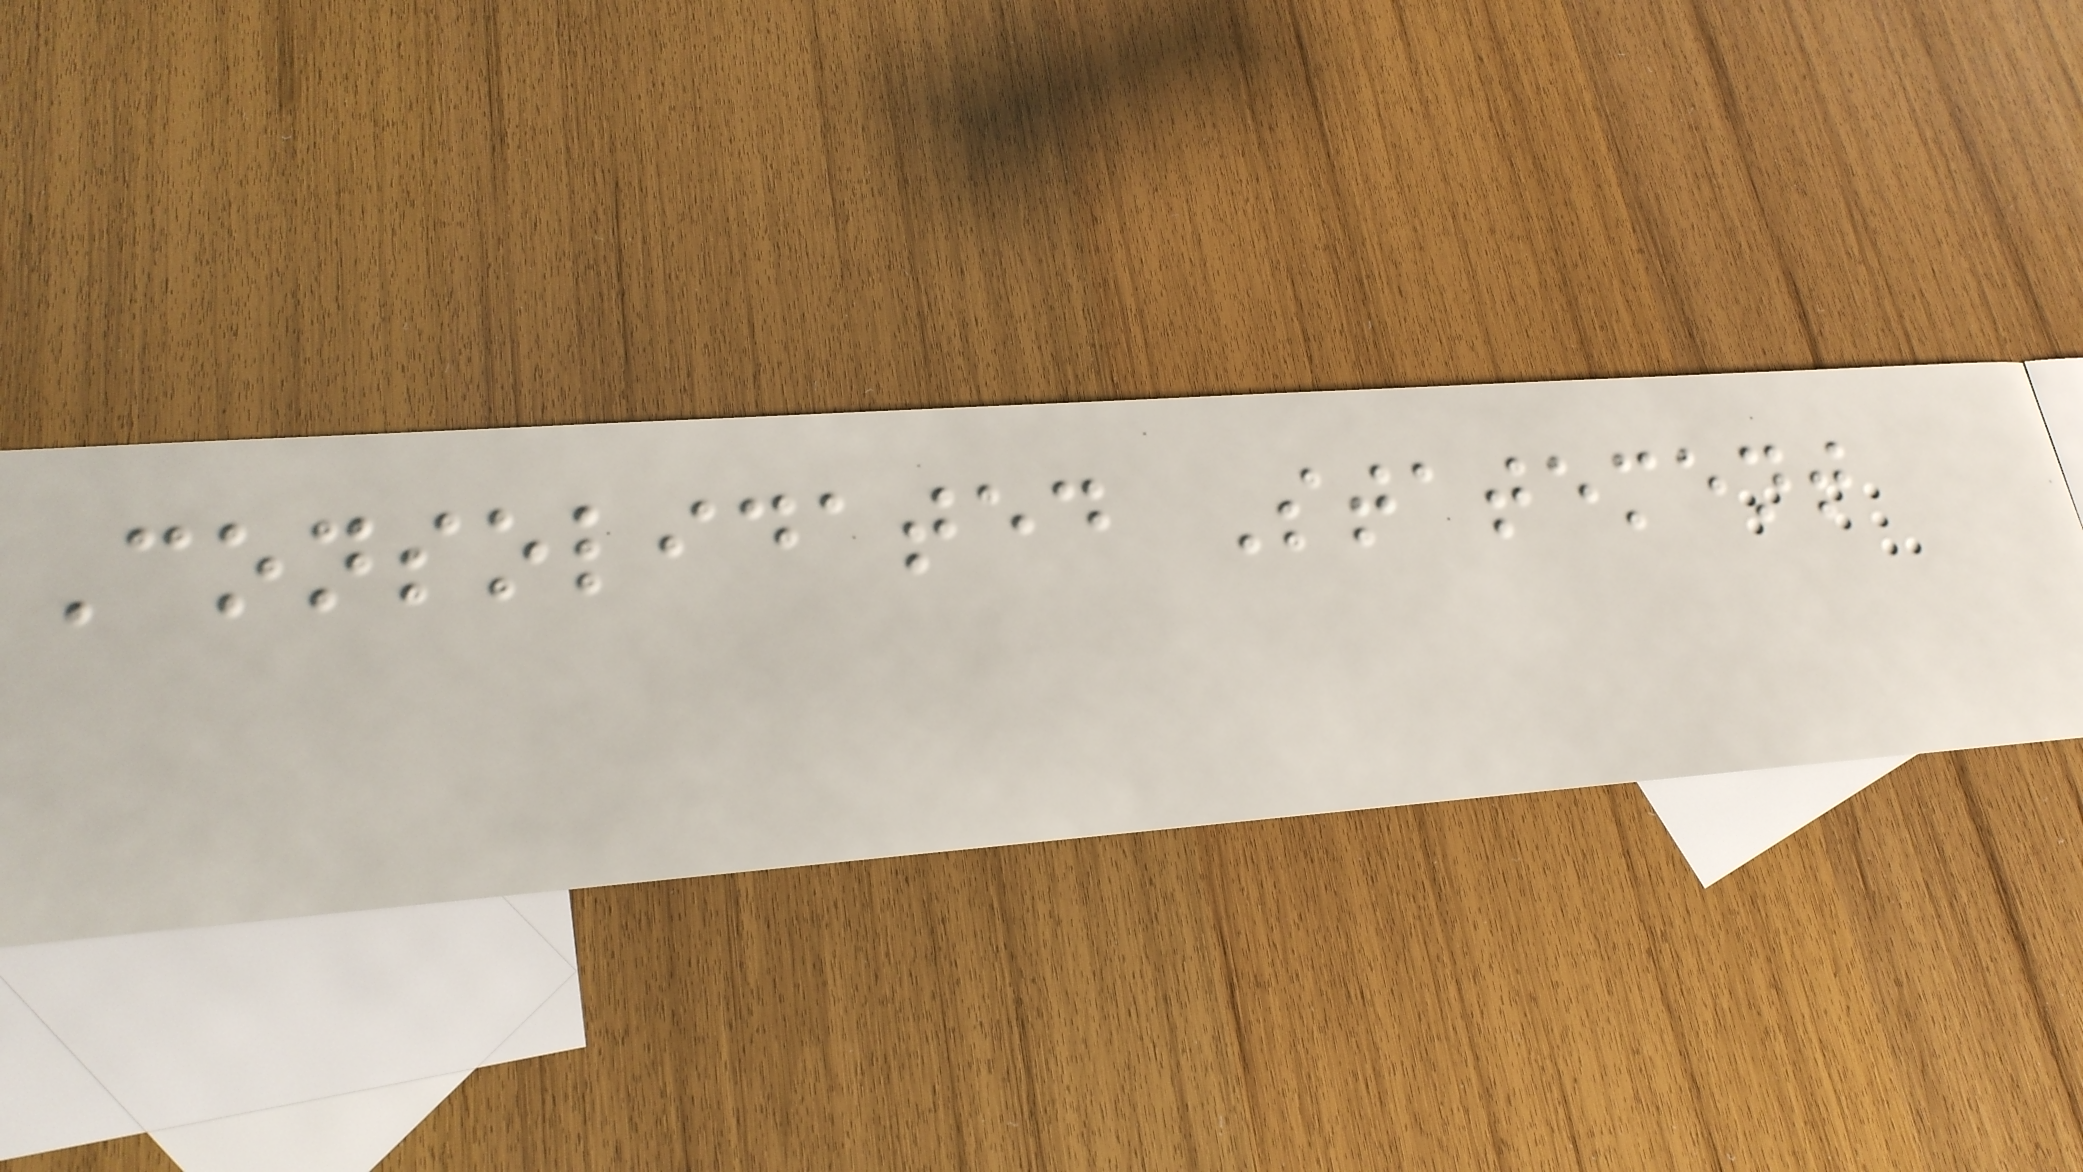Consolidated Statement
